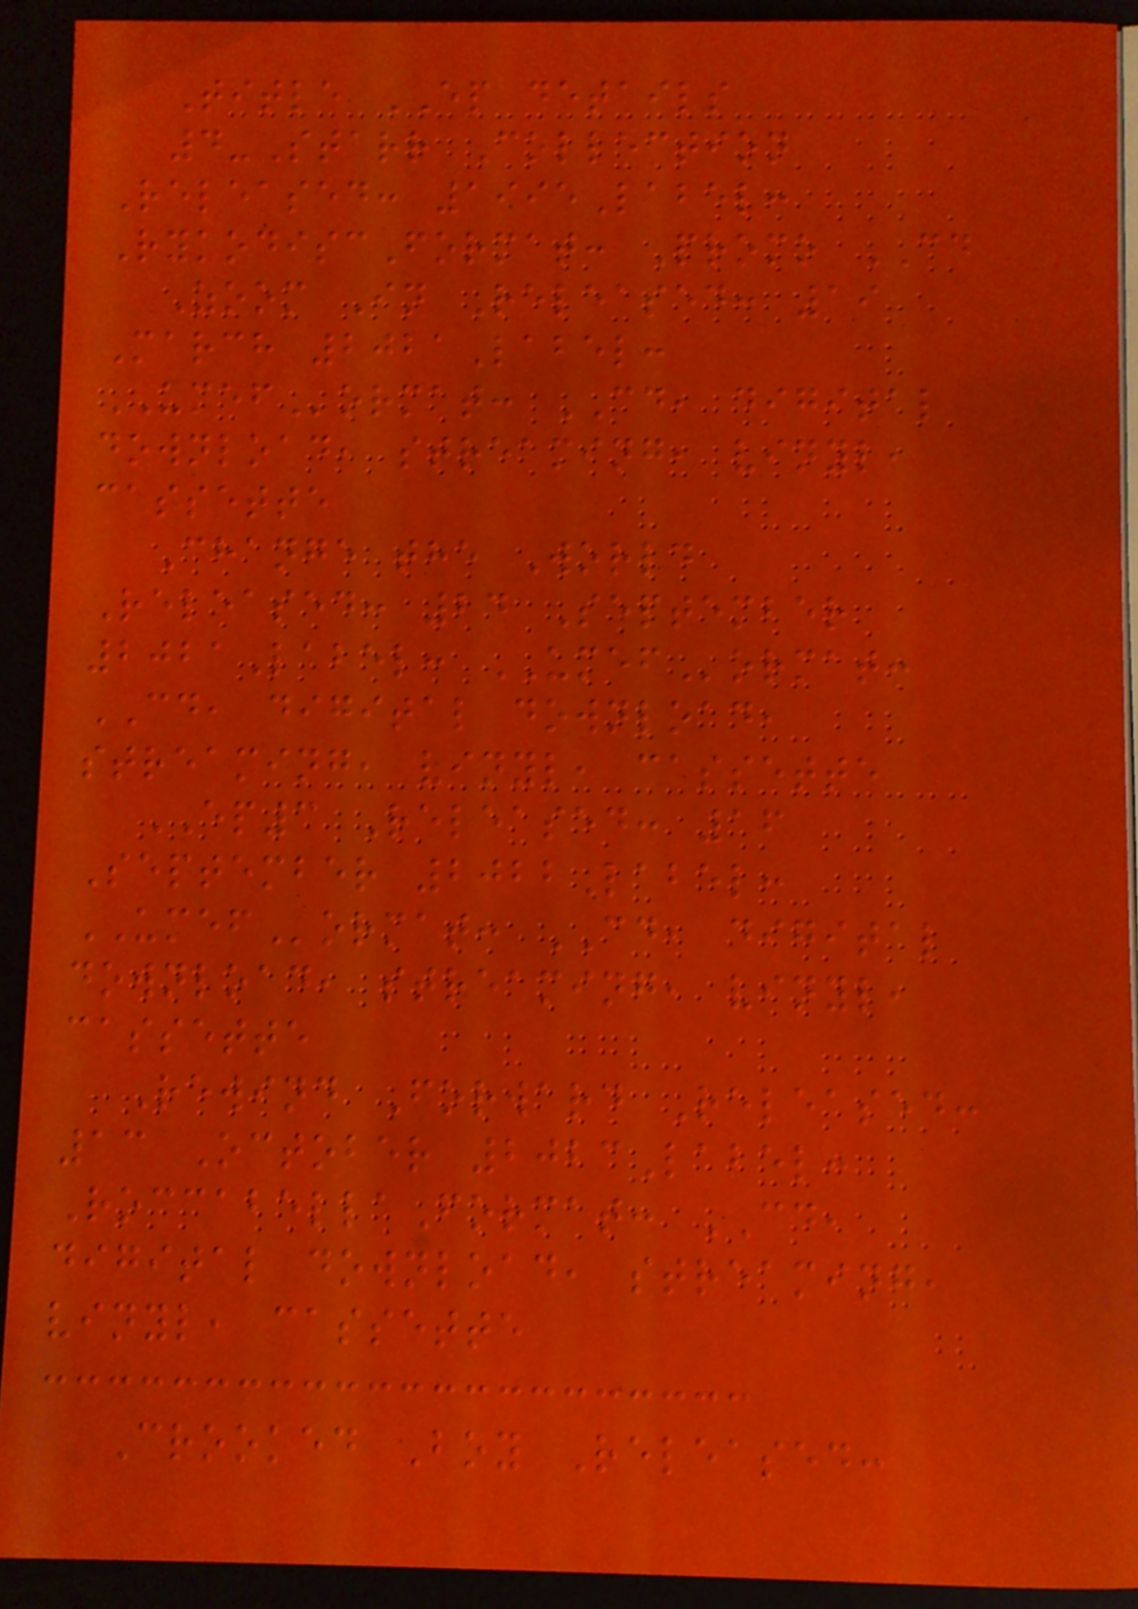Title EP details
4-Starr Collection
Released: 1995Label:
RykodiscFormat: Promo CD
Zoom In Released: 19
March 2021Label:
UMEFormat: CD, digital
download, streaming, vinyl,
cassette
Change the World
Released: 24 September
2021Label: UMEFormat:
CD, digital download,
streaming, vinyl, cassette
EP3 Released: 16
September 2022Label:
UMEFormat: CD, digital
download, streaming, vinyl,
cassette
Rewind Forward Released:
13 October 2023Label:
RoccabellaFormat: CD,
digital download, streaming,
vinyl, cassette
Crooked Boy Released:
